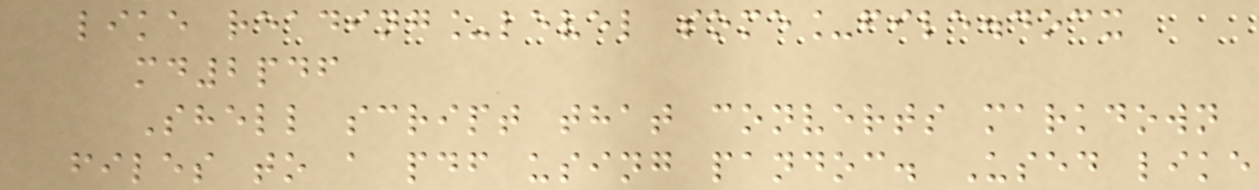like reading_level some_file.docx
md2pdf
Shell script that converts markdown
files to a pdf using pandoc. Used like
